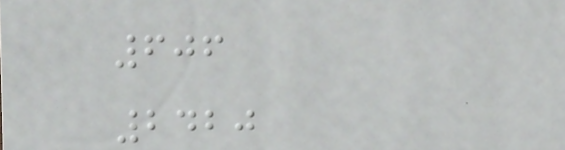606
2420
